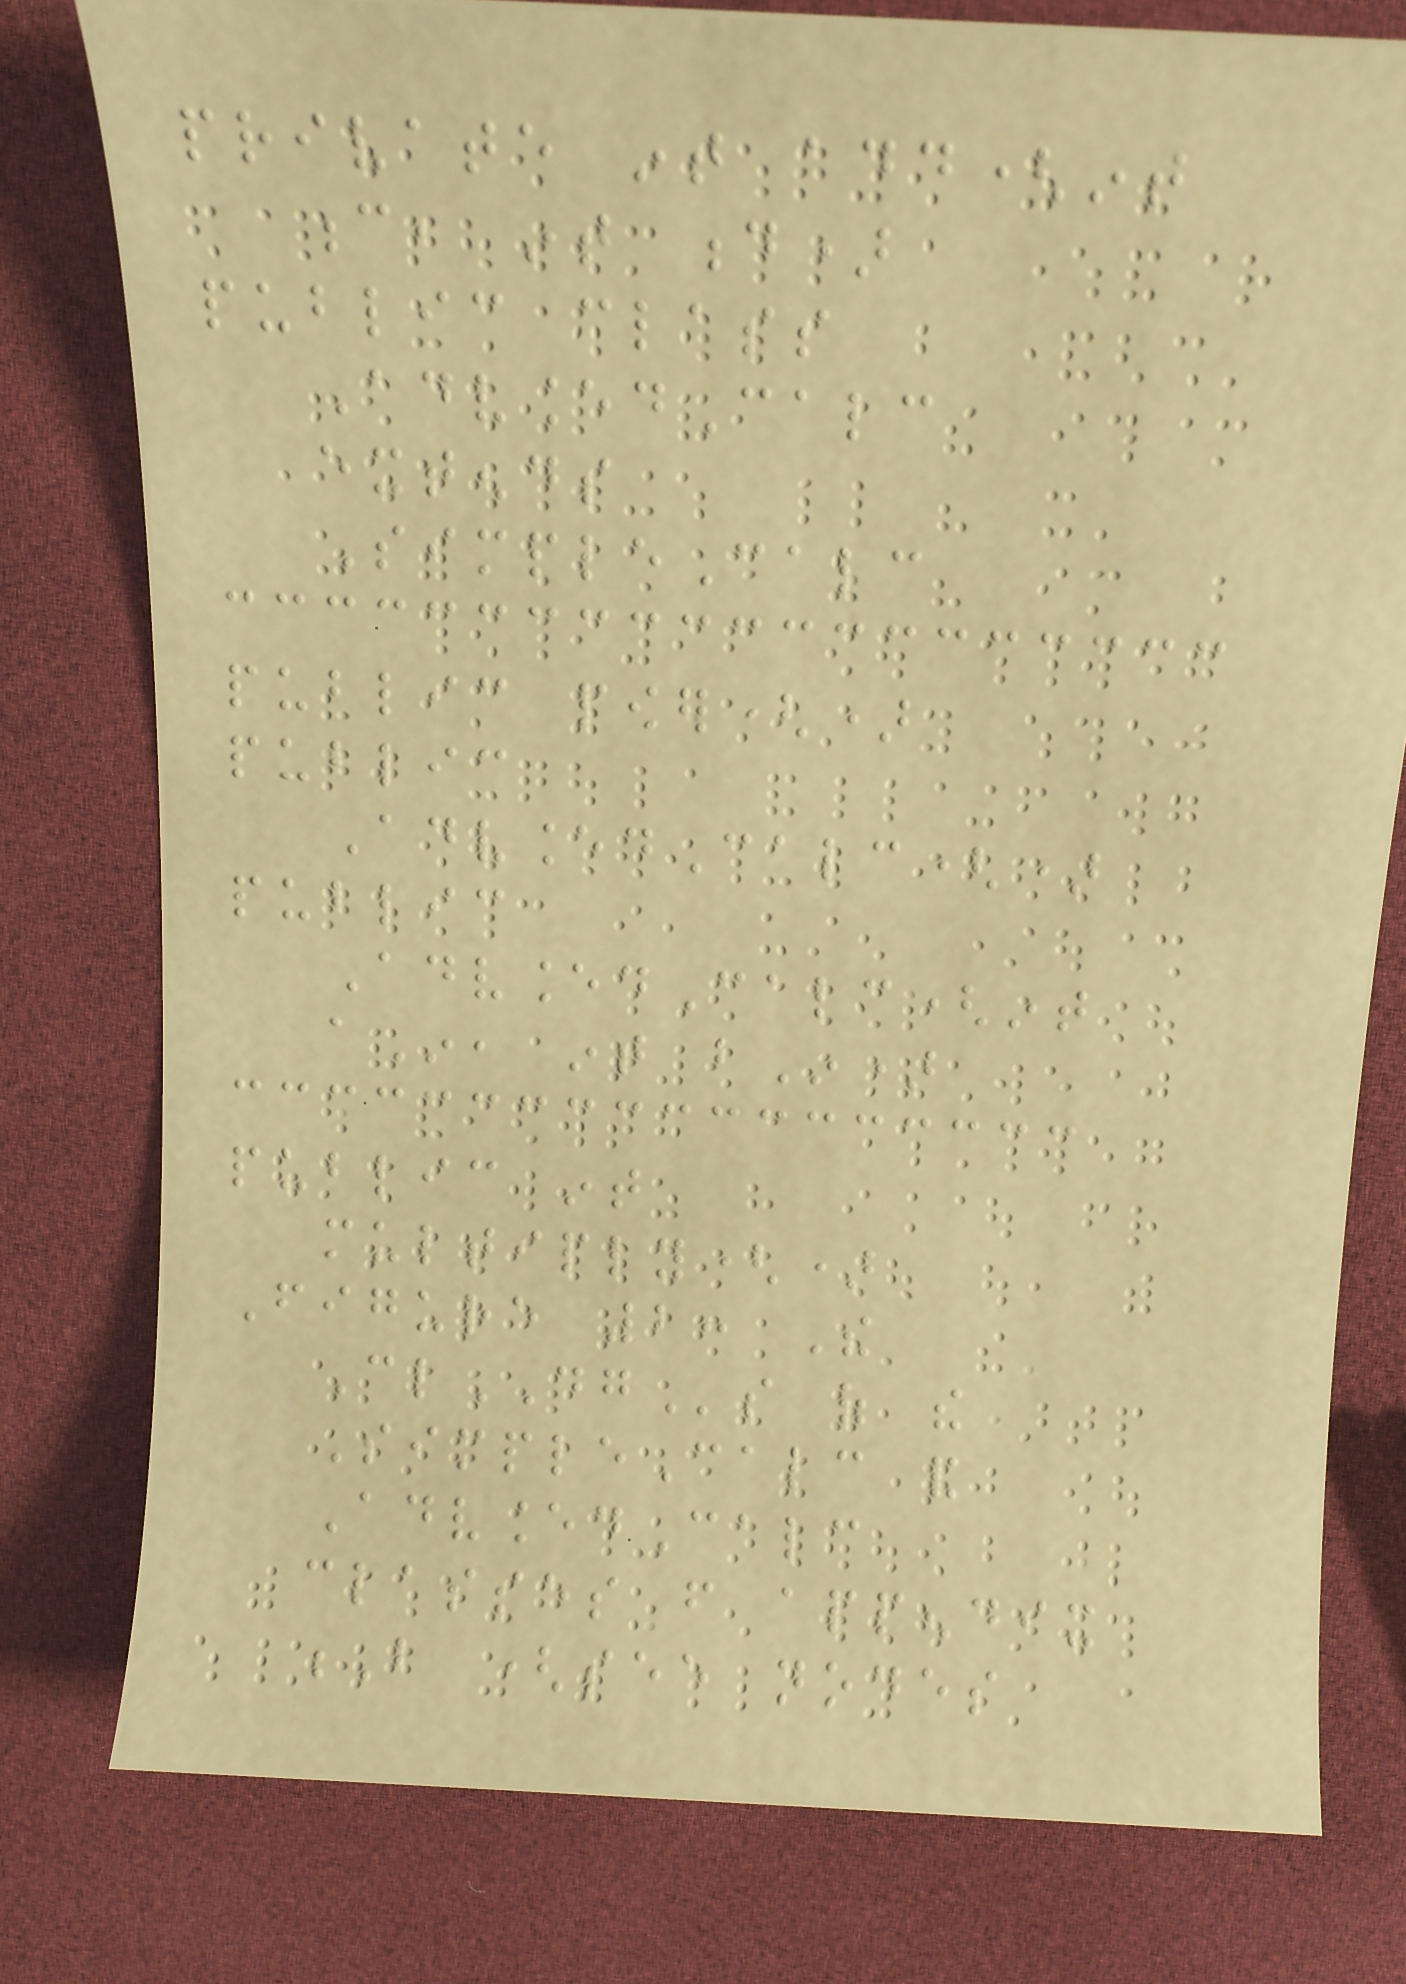private int add(int
c, int d)
public class
AdvancedCalc
extends
SimpleCalc
public power()
public
AdvancedCalc()
public
AdvancedCalc(int
aIn, int bIn)
public int
multiply()
Figure 2: The
ClDGs of the
SimpleCalc and
AdvancedCalc
classes from appendix
B (see nodes
